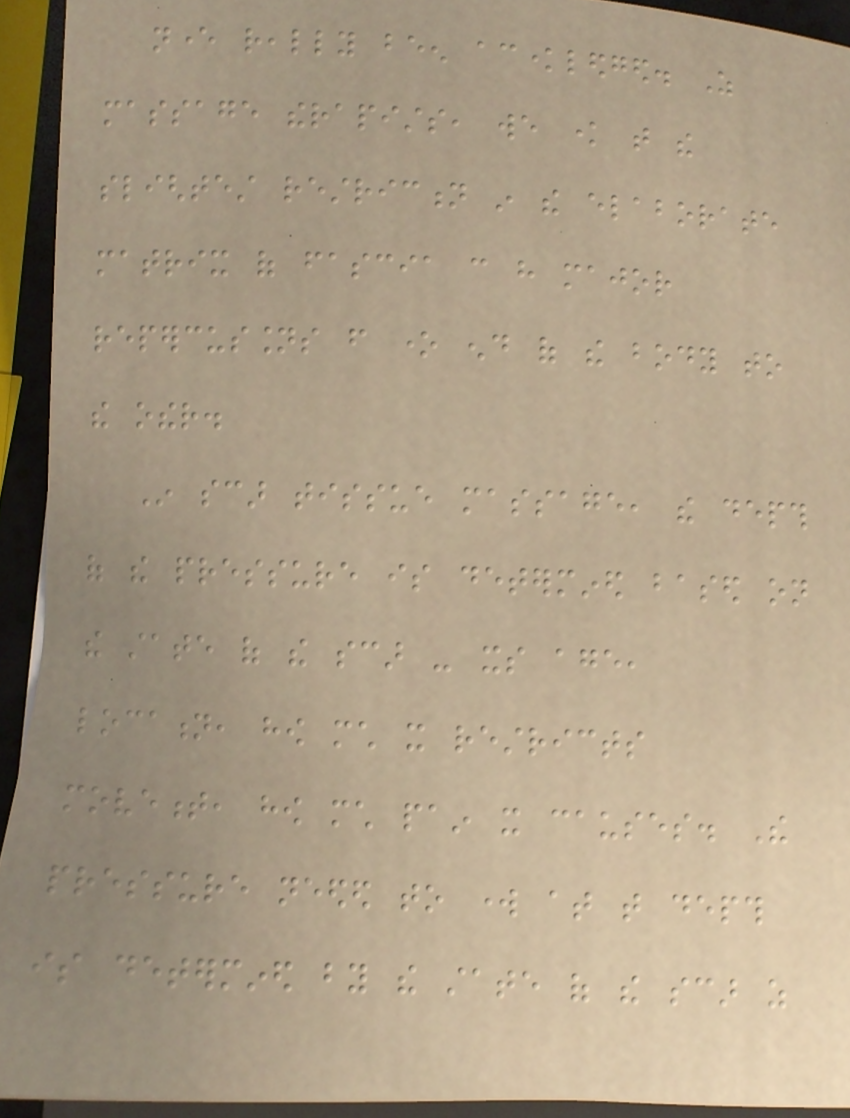never really been acknowledged. As
massage therapists, we know that the
slightest restriction in the elaborate
matrix of fascia can have major
repercussions from one end of the body to
the other.
In scar tissue massage, the depth
of the pressure is determined based on
the state of the scar - its age,
location, how much it restricts
movement, how much pain it causes. The
pressure needed to work at that depth
is determined by the state of the scar as
